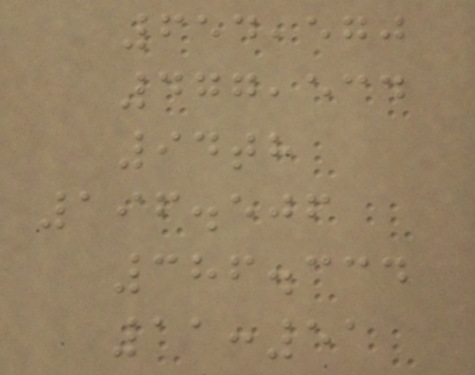654,570
477,534
94th
196.506
386.334
11:51
